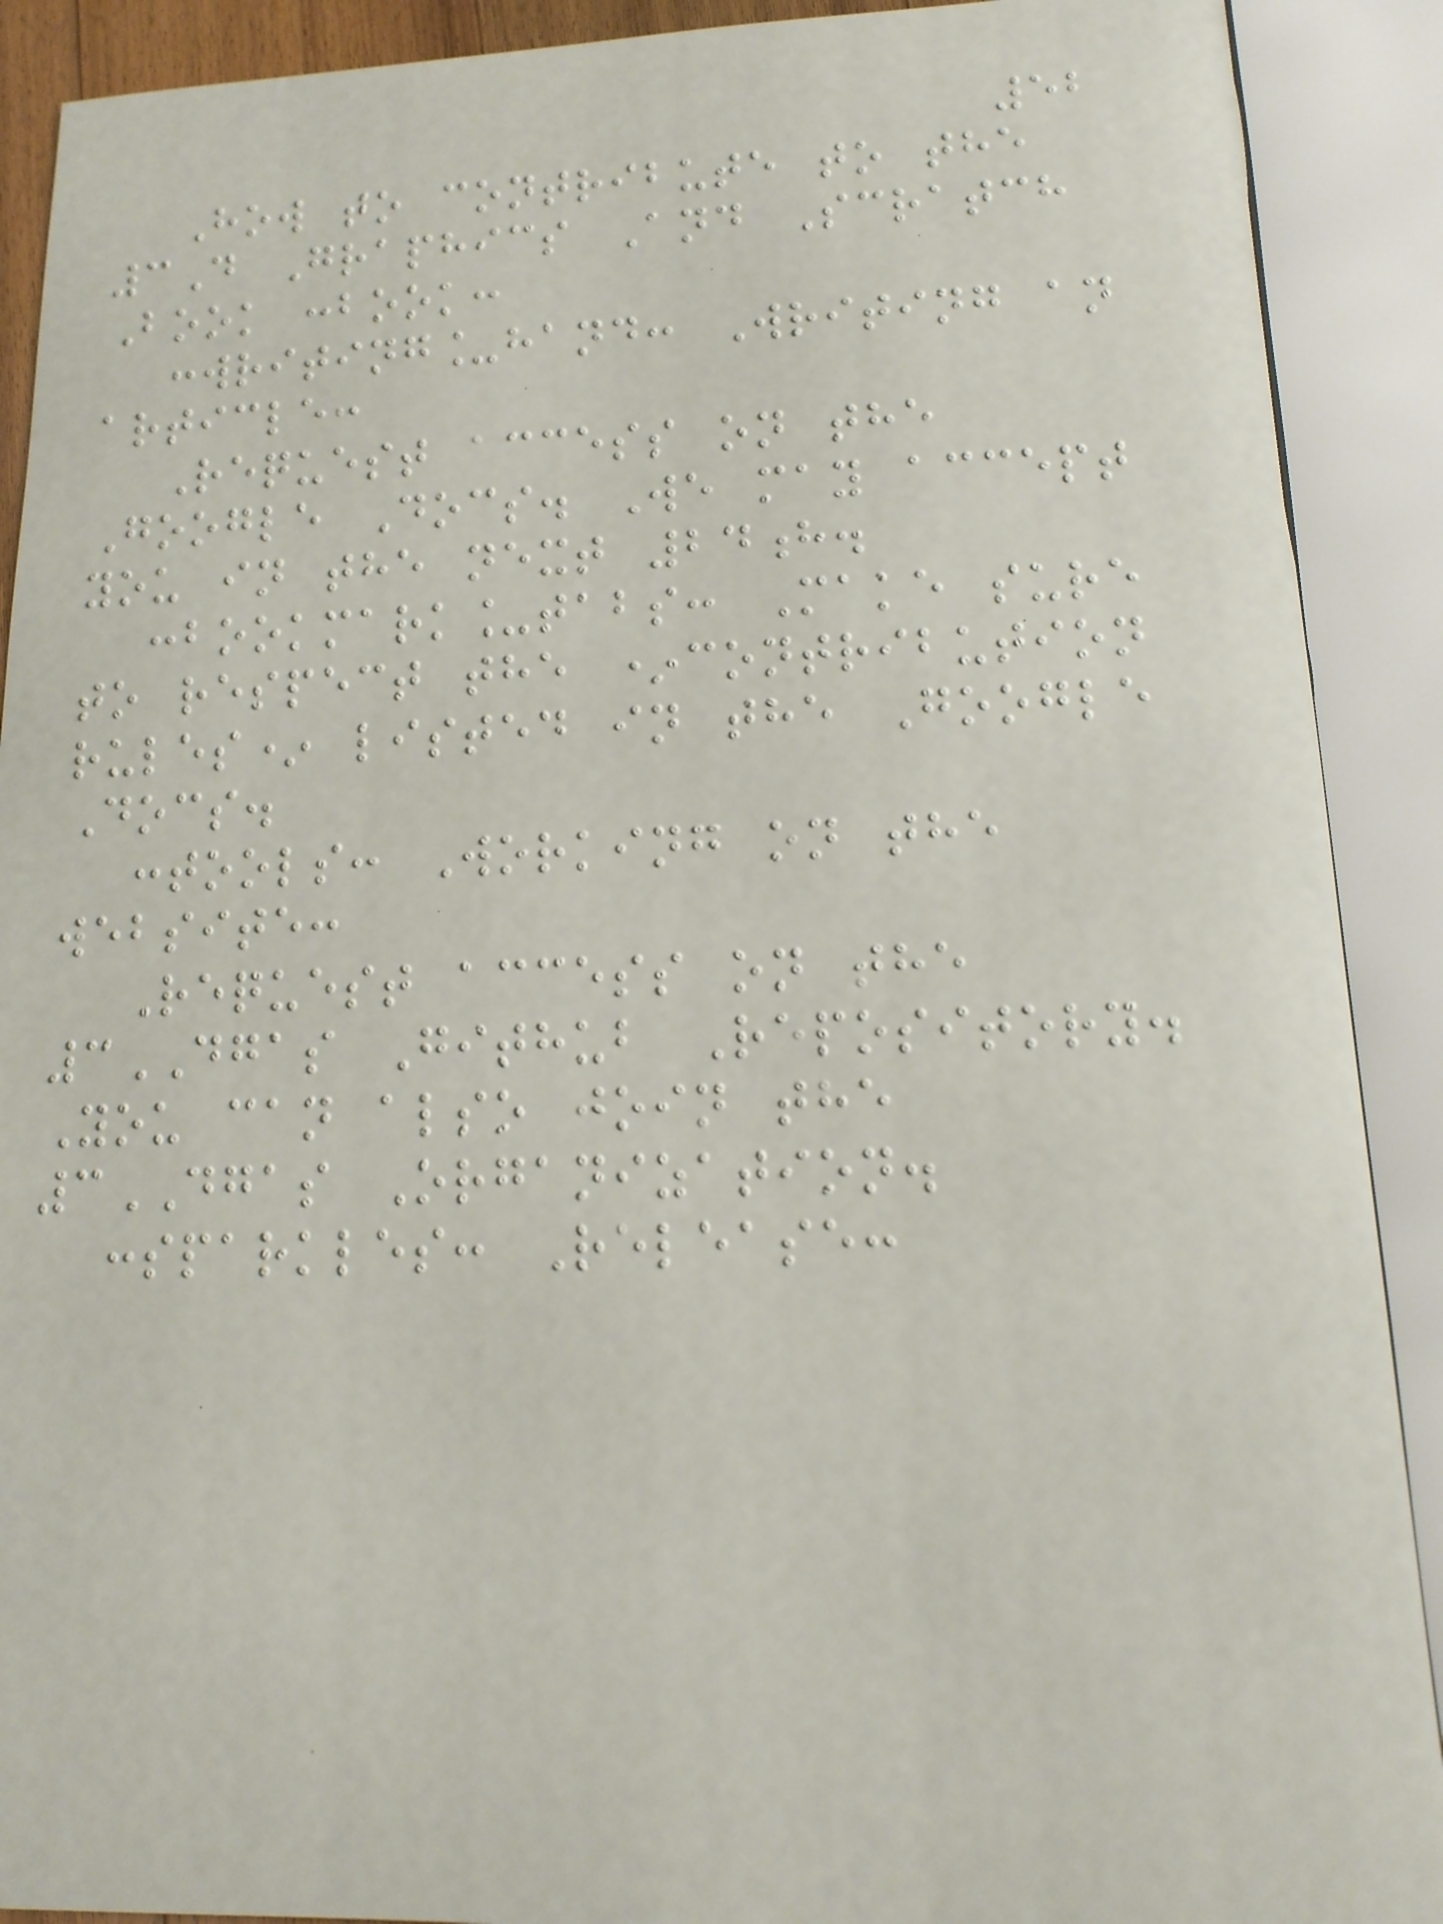52
How to contribute to the
3D Graphics And Scratch
Book :book:
:writing_hand: Writing an
article:
Request access on the
Google Docs. We may accept
you in the next 24h.
:bookmark_tabs: Make sure
to respect the *contribution
rules* listed in the Google
Docs.
:tools: Working on the
website:
Request access on the
3DGAS Github Repository.
You can also join the
3DGAS Organization.
:sparkles: Release:
